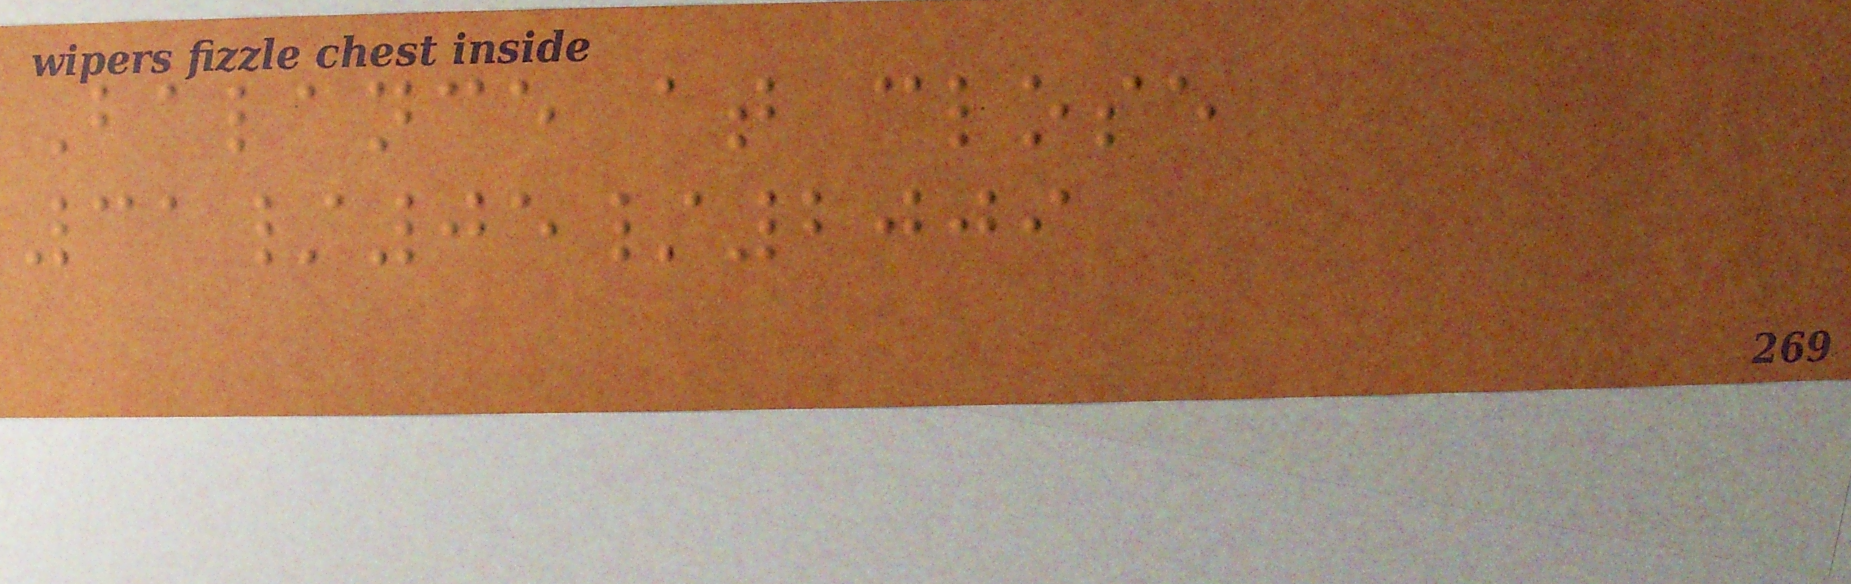Balance at close
31/05/2009
